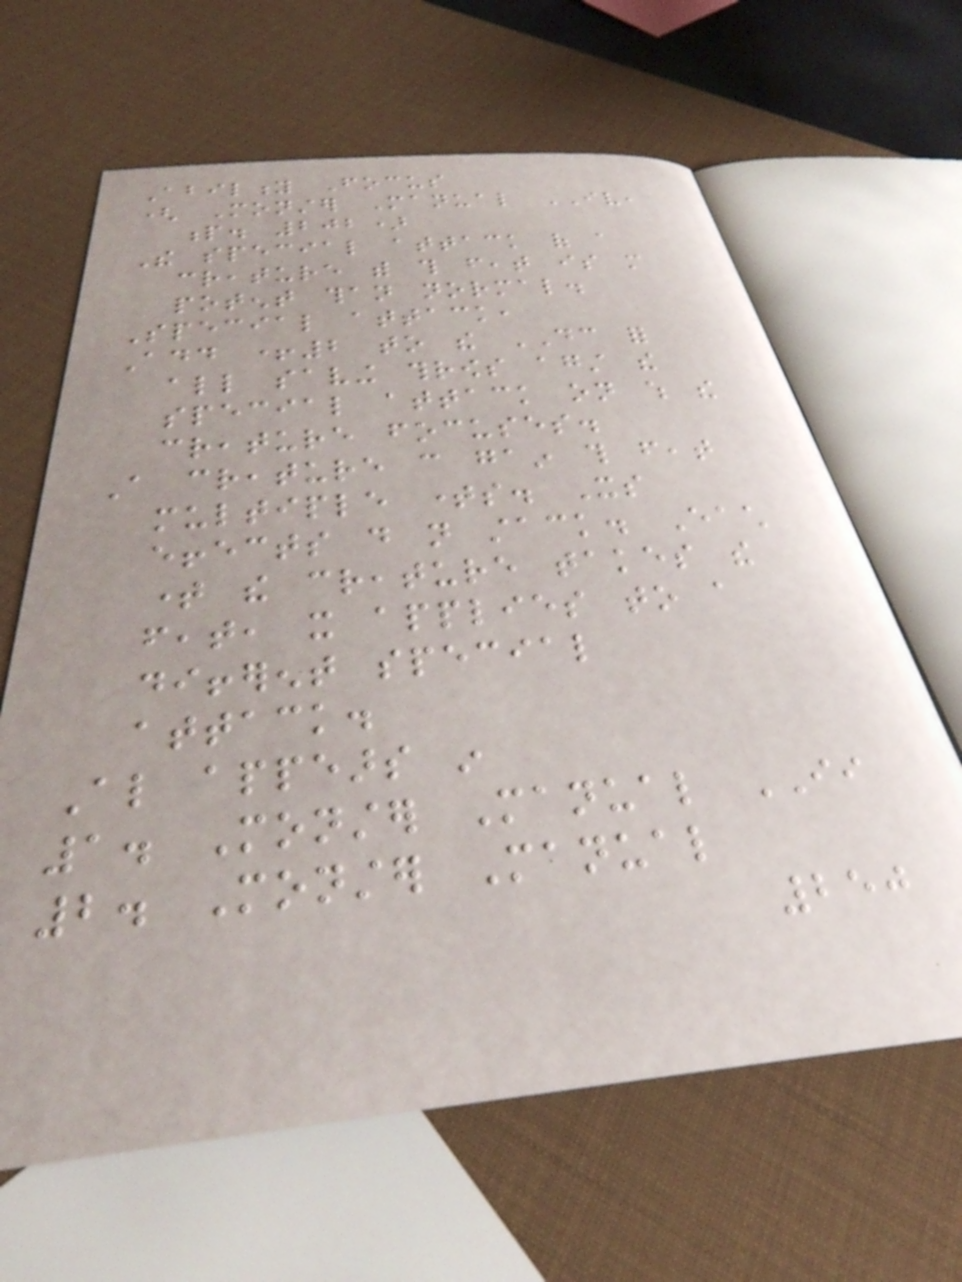Ability Focus
( Monster Manual IV,
p. 202)
The special attack of a
creature with this feat is more
potent than normal.
Special attack,
Add +2 to the DC for
all saving throws against the
special attack on which the
creature focuses.
A creature can gain this feat
multiple times. Its
effects do not stack. Each
time the creature takes the
feat, it applies to a
different special
attack.
Also appears in
1. Monster Manual II
2. Monster Manual
250
